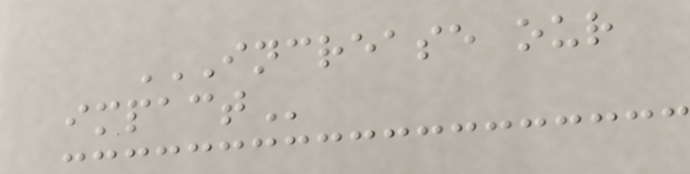INCREASE OUR
IMPACT
